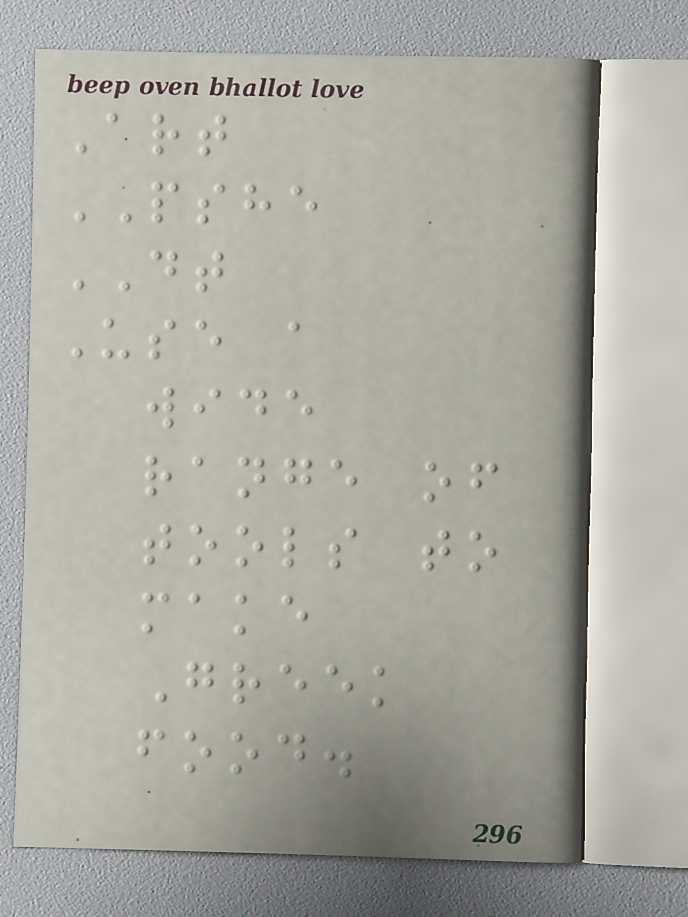Art
PSHE
DT
Use a
wide
range of
tools to
make
Greek
food.
